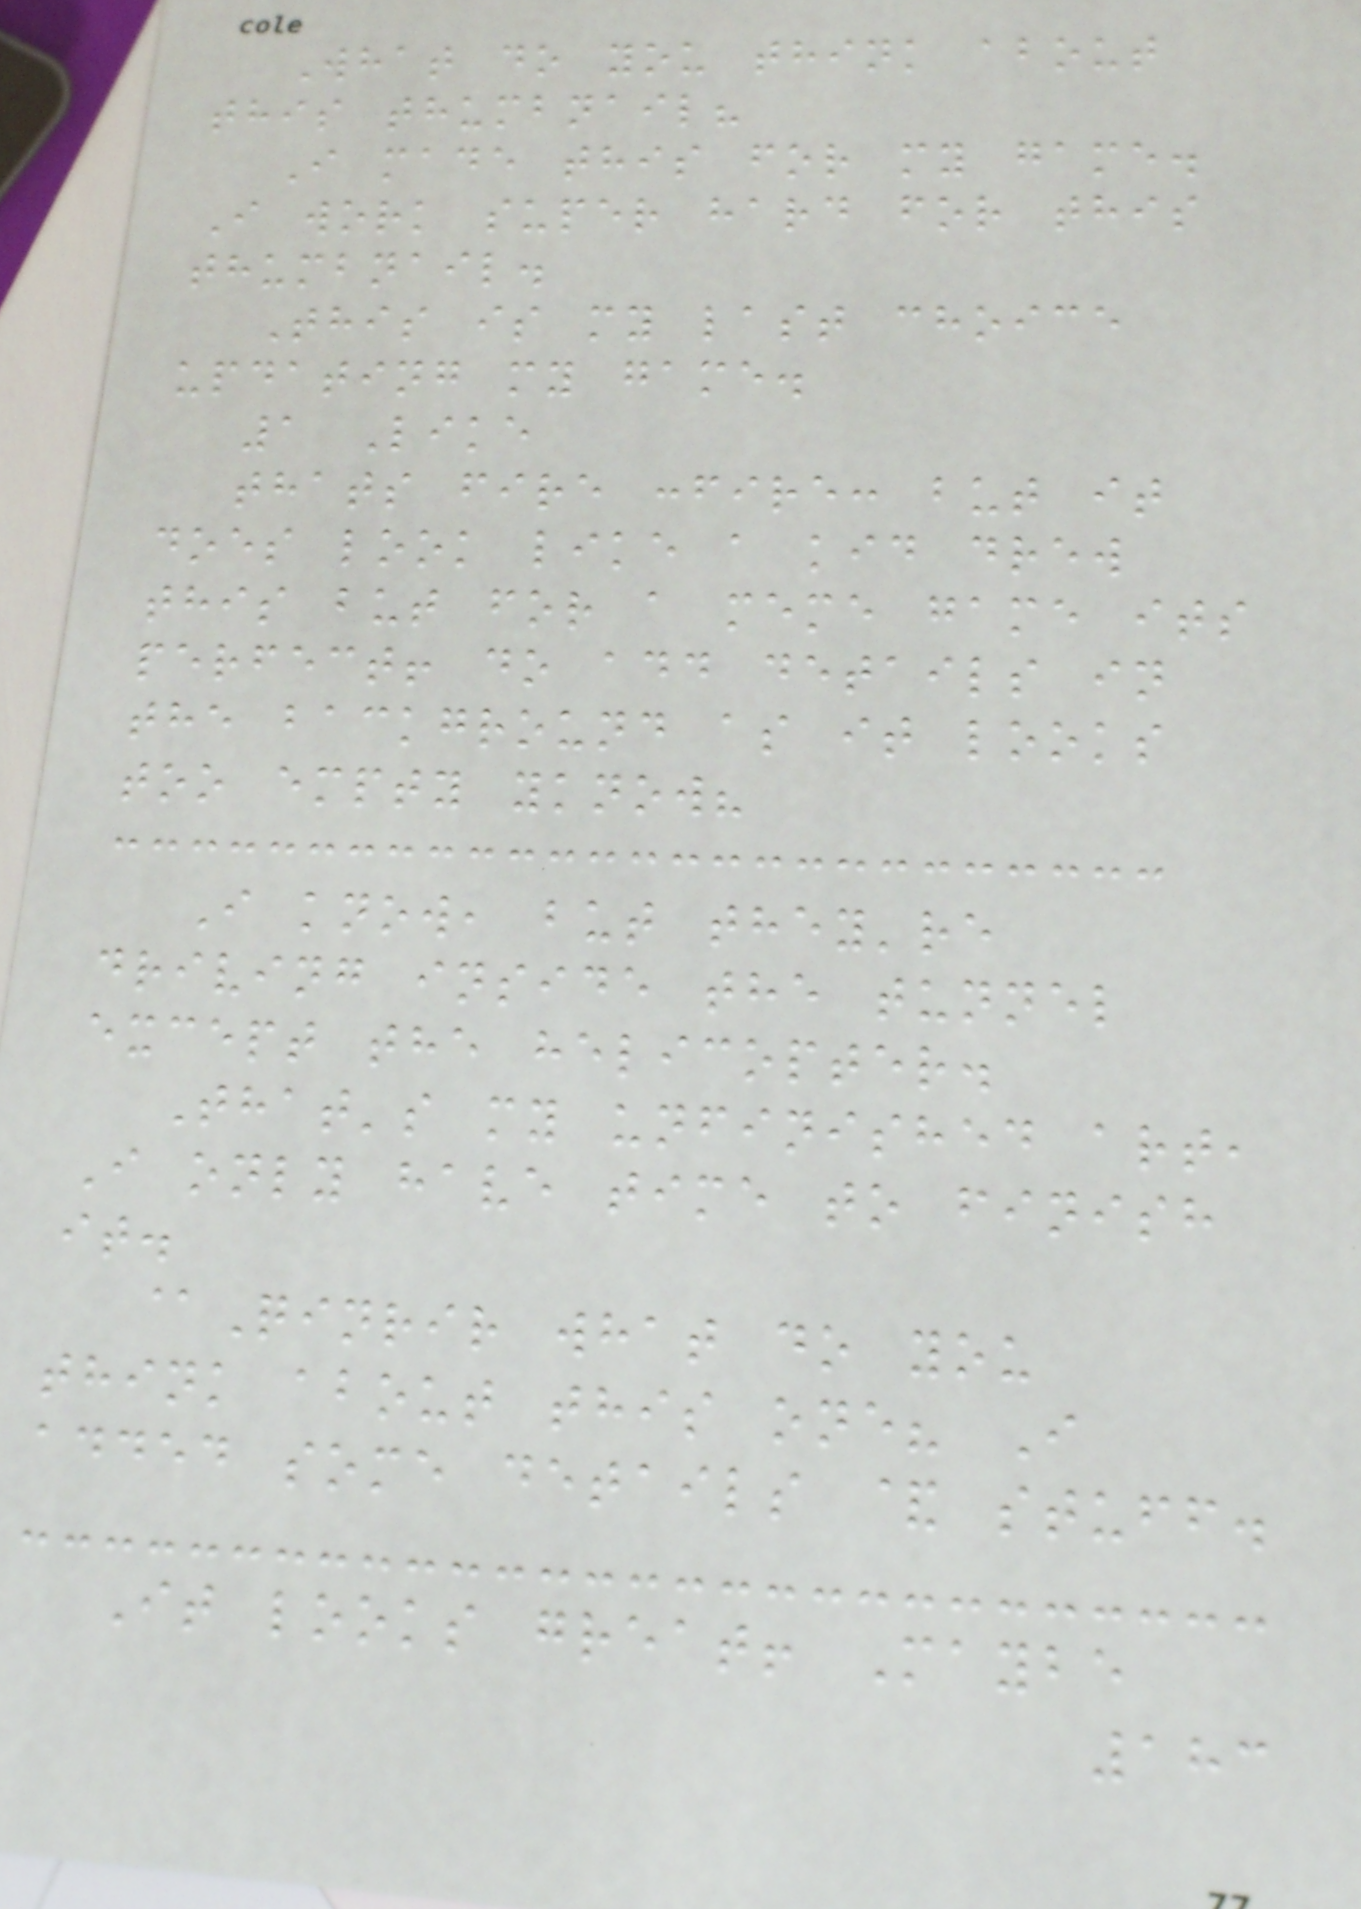What do you think about
this thumbnail?
I made this for my game.
I work super hard for this
thumbnail.
This is my last choice
updating my game.
1 Like
thats fire :fire: but it
does look like a kid drew
this but for a meme game its
perfect! do add details in
the background as it looks
too empty yknow?
I know, but they're
driving inside the tunnel
except the helicopter.
That's my unfinished art,
I only have time to finish
it.
@Qinrir what do you
think about this one? I
added some details & stuff.
It looks great! Maybe
183
